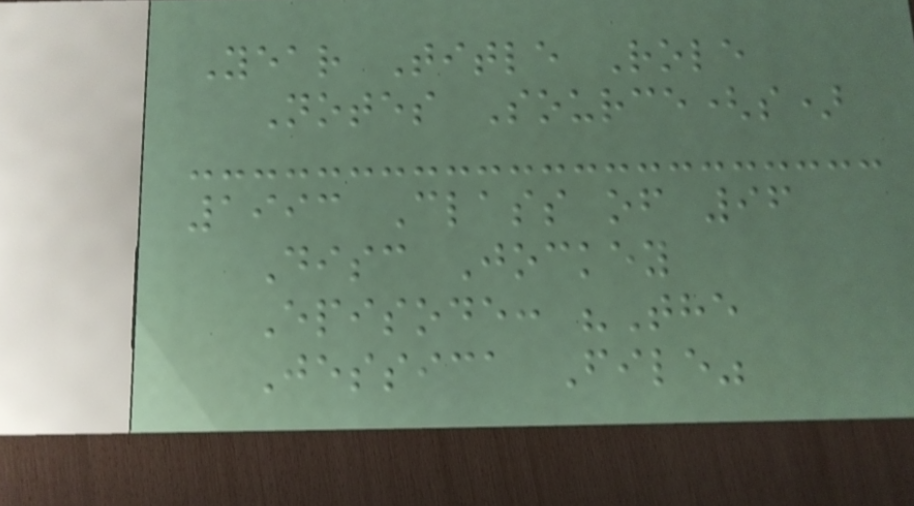Year Title Role
Notes Source(s)
1993 Class of 96
Disc Jockey
Episode: "The
Jessica File"
